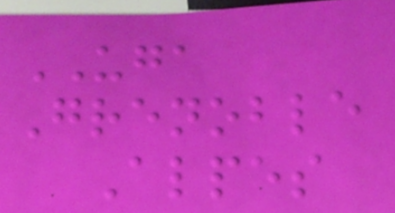UGA
Grenoble
Alpes
